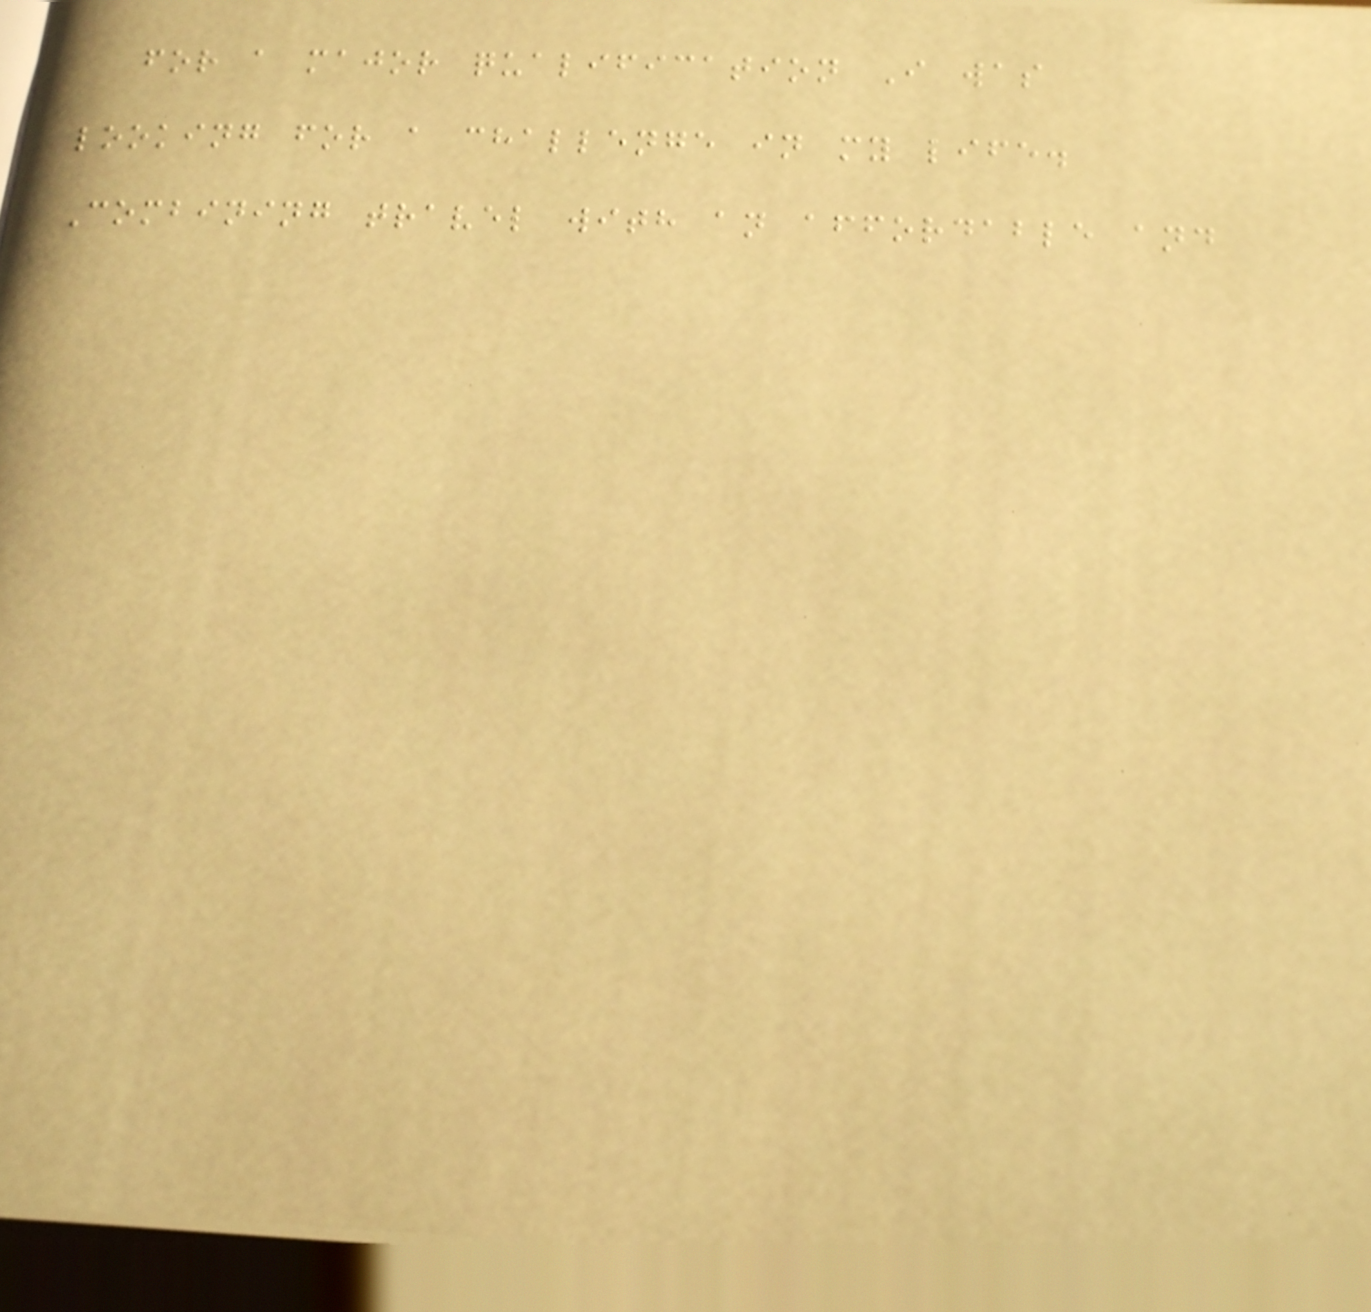for a major qualification I was
looking for a challenge in my life.
Combining travel with an affordable and
